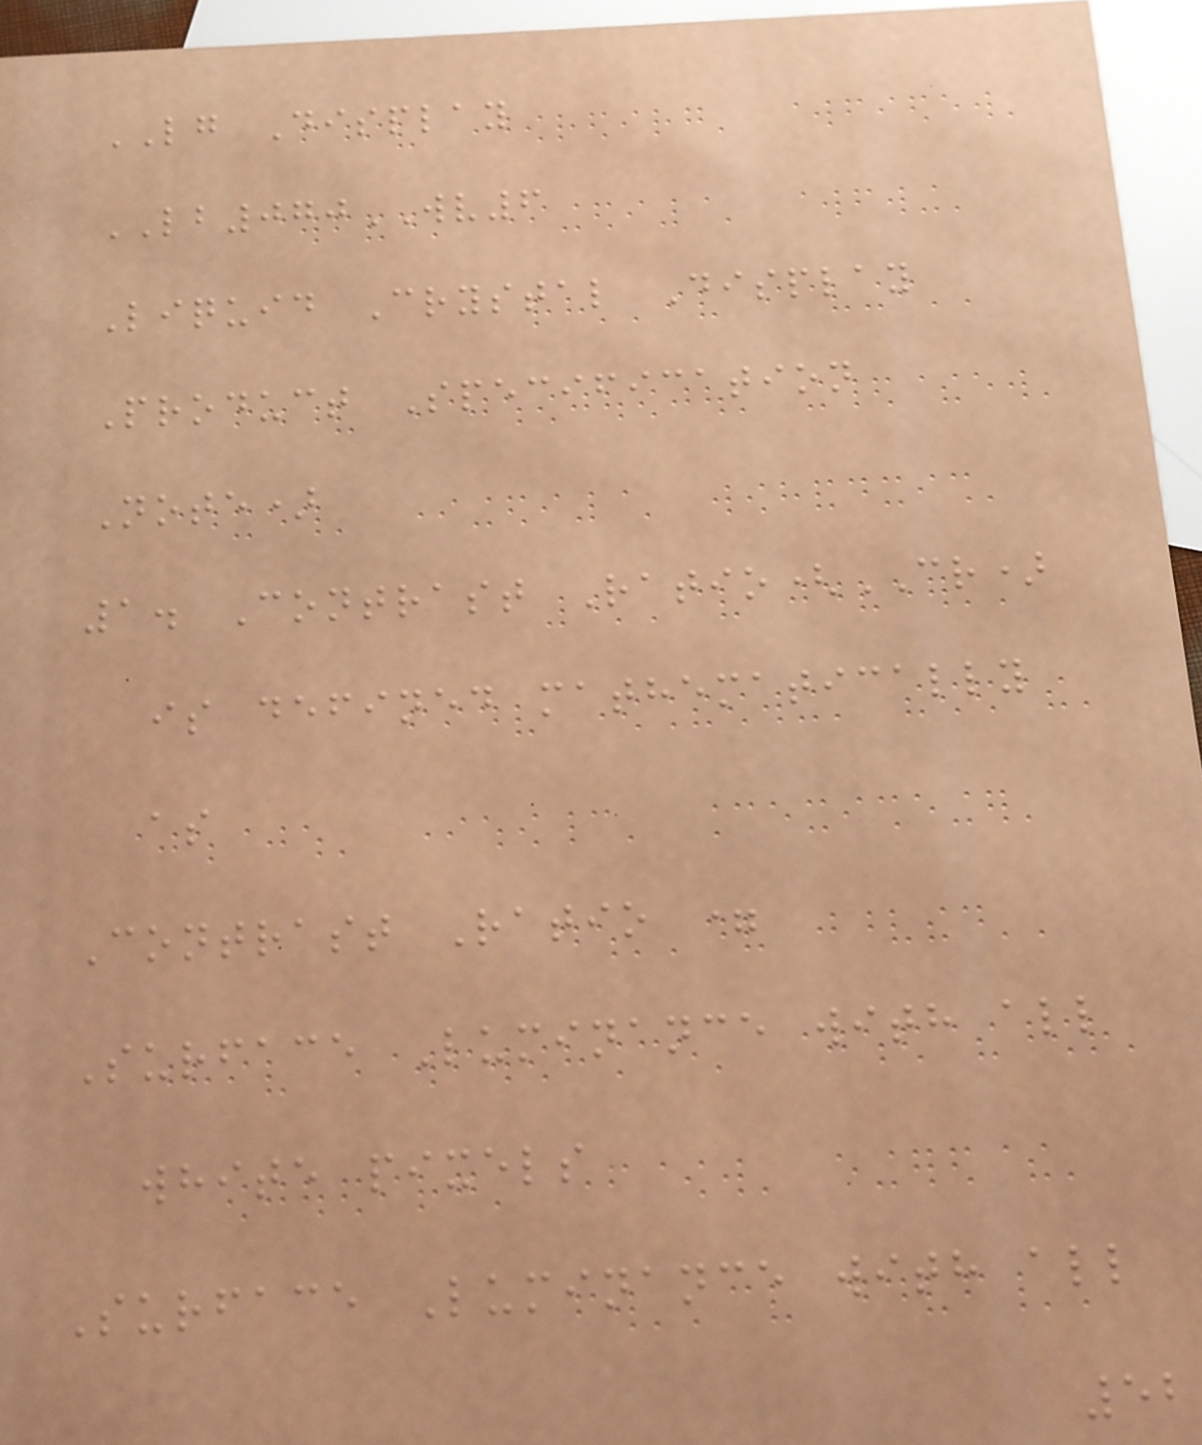LG Display
LB070WV6
Liquid Crystal Display
Product Specification
Note)
1. Contrast Ratio(CR)
is defined mathematically
as
Contrast Ratio =
Surface Luminance with all
white pixels
Surface Luminance with all
52
